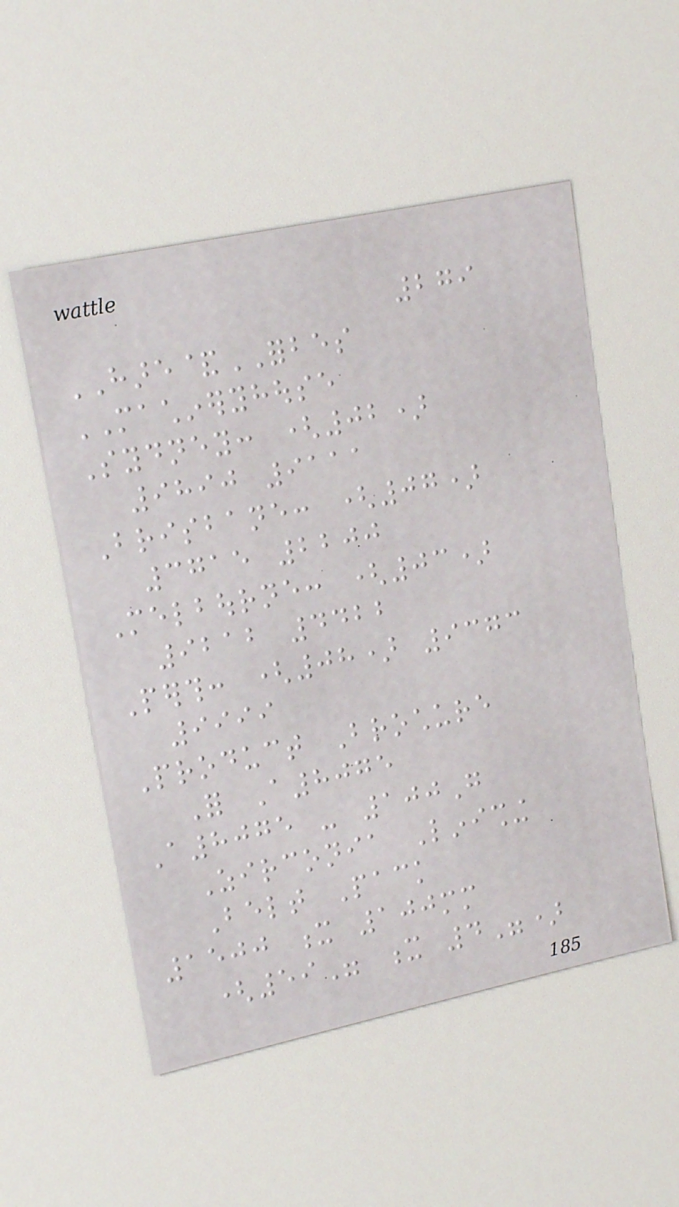279
HARE&FORBES
MACHINERYHOUSE
Sydney: (02)
9890 9111
Brisbane: (07)
3715 2200
Melbourne: (03)
9212 4422
Perth: (08) 9373
9999
Product Brochure
For A8075
A8075 - 100G
Zirconia Linishing
Belt Pack
1500 x 100mm
(59" x 4")
